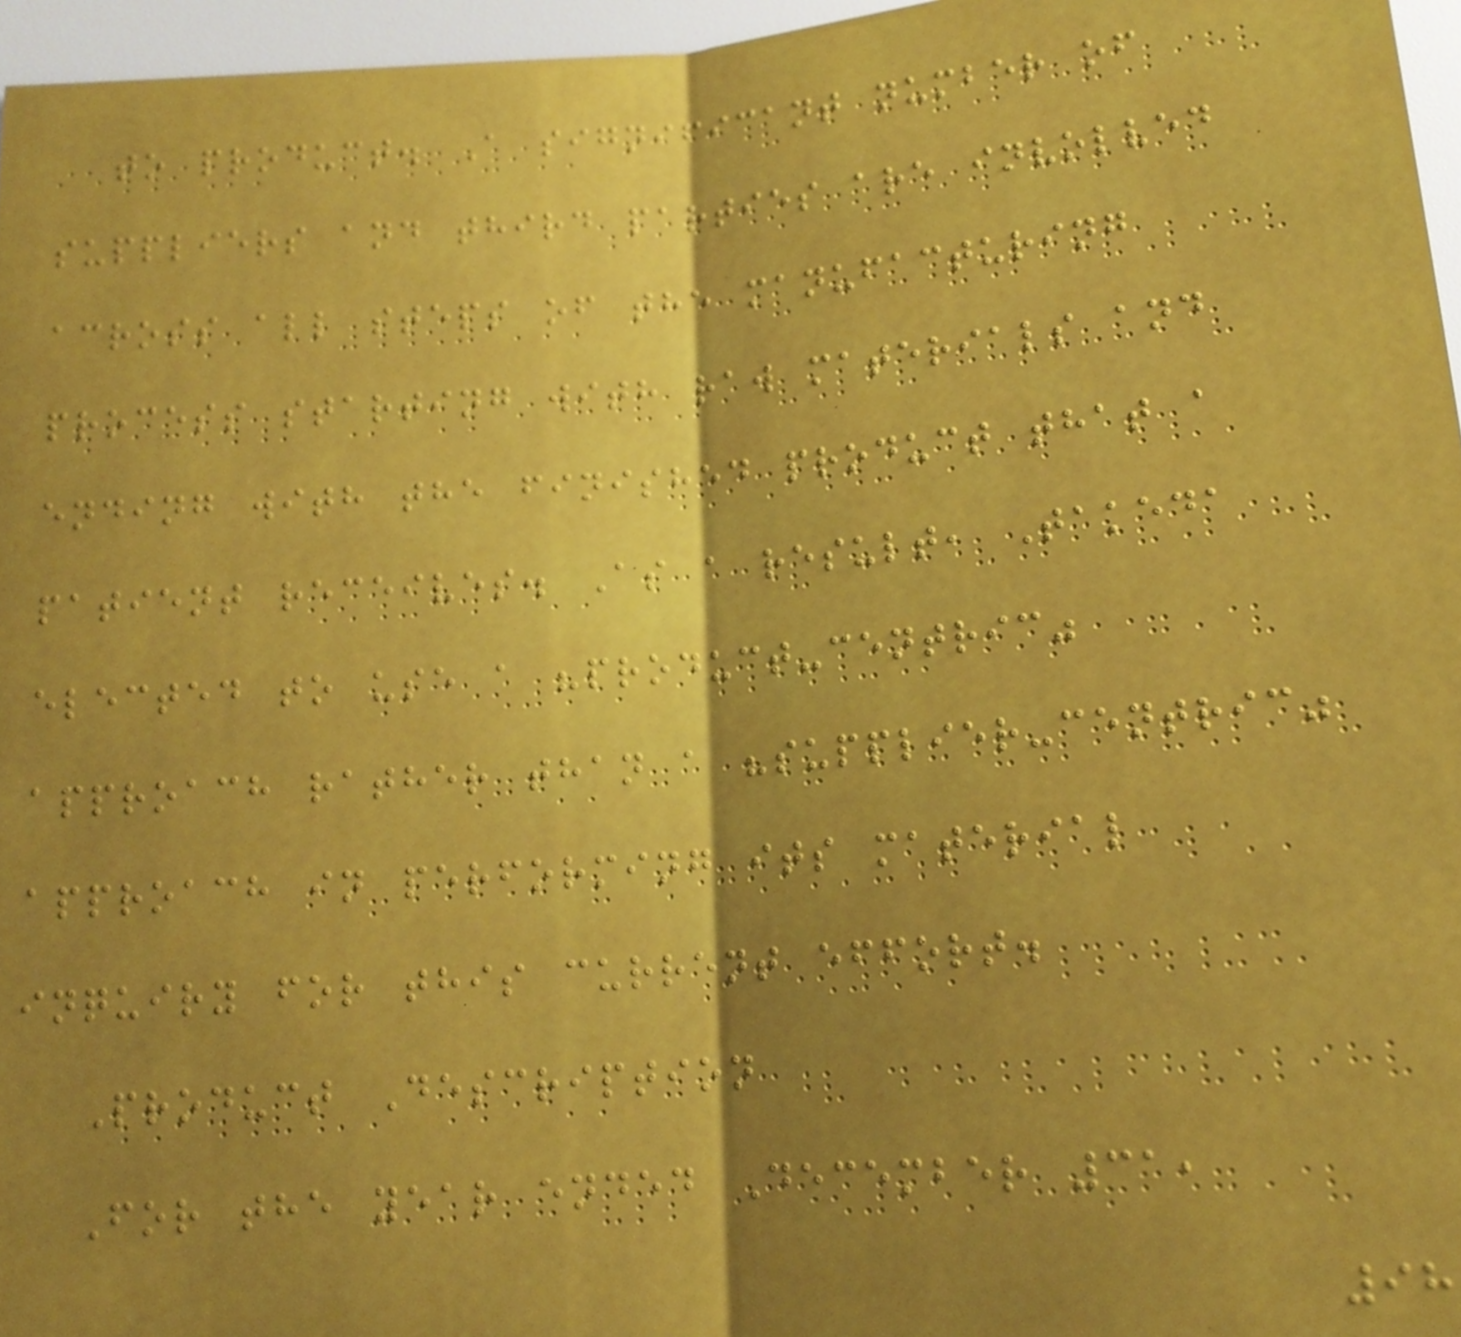to product. A significant number of
suppliers and third parties are involved
across all steps of the manufacturing
process starting with raw materials and
ending with the finished product that a
patient receives. As a result, Takeda
elected to use a "product-centric"
approach rather than a "supplier-centric"
approach in performing its material
inquiry for this current effort.
Product Description
For the year ended December 31,
98
